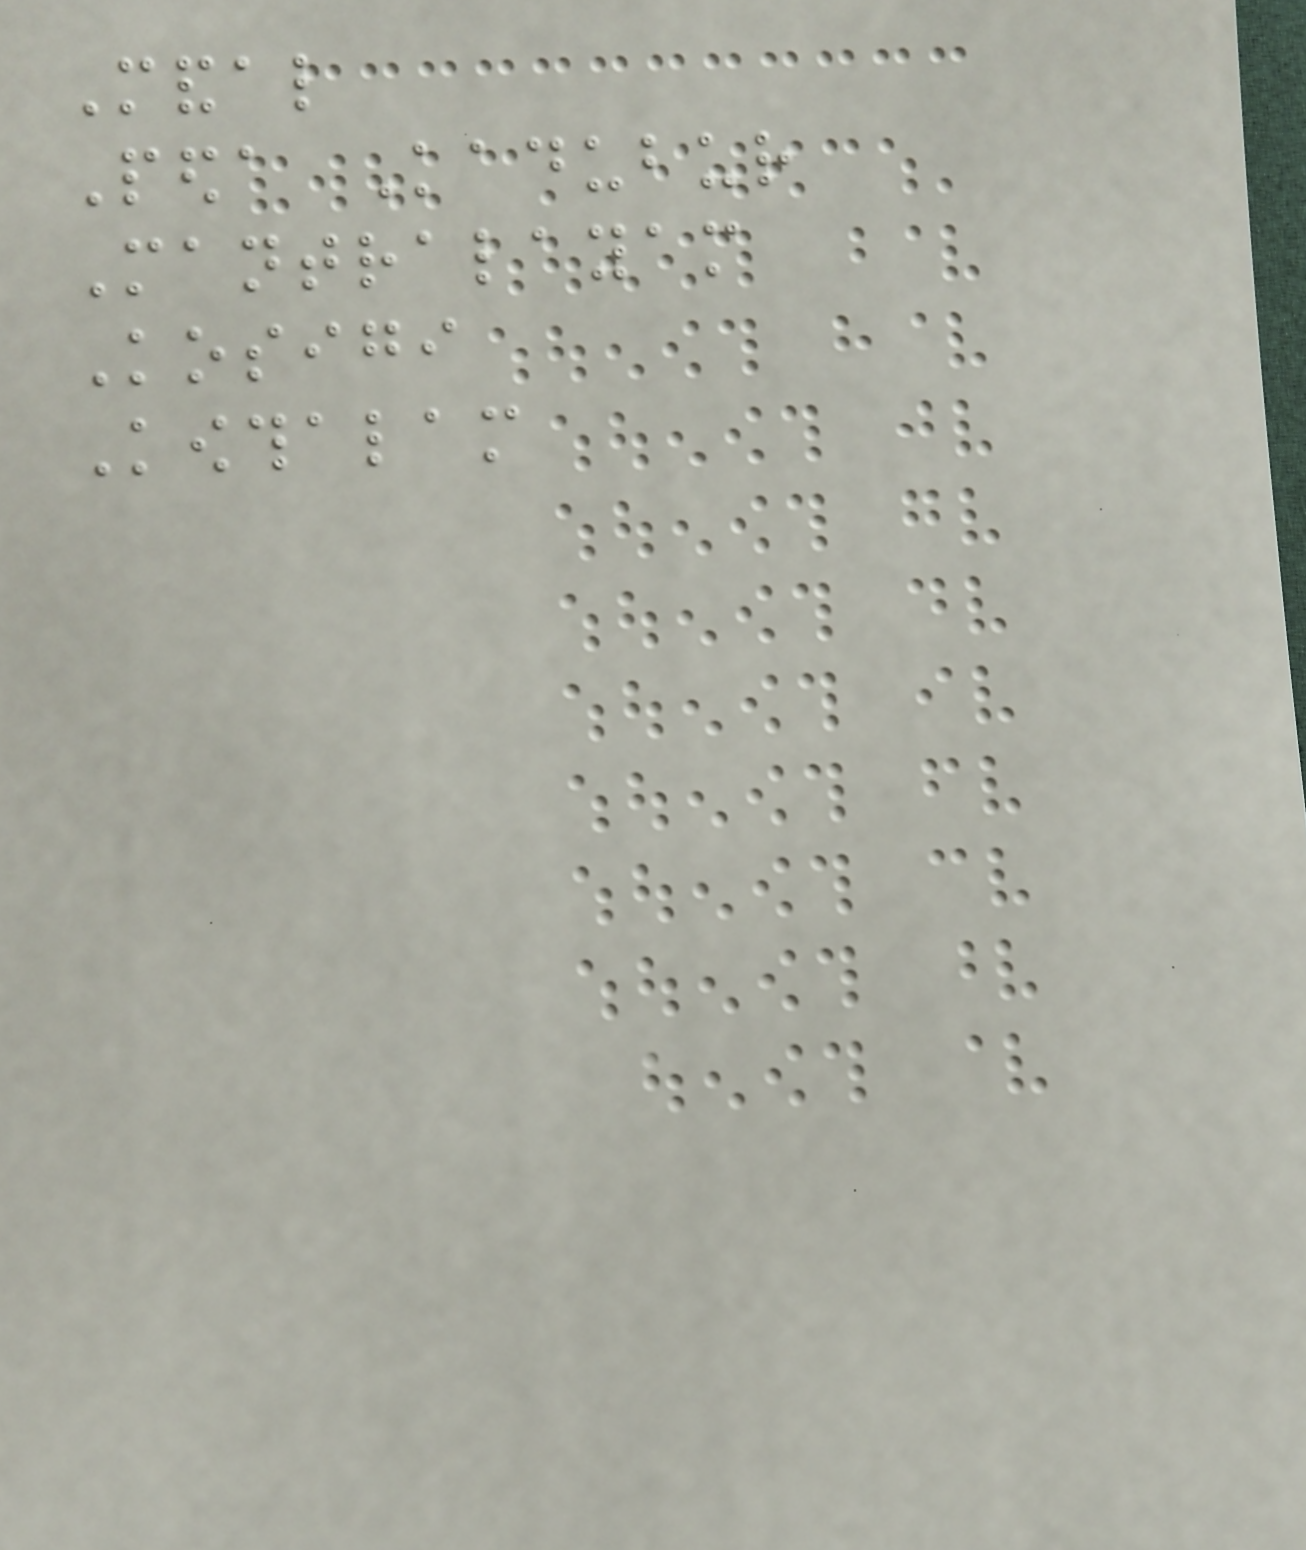Mandal
Peda Kadubur
Mantralayam
Kosigi
Kowthalam
